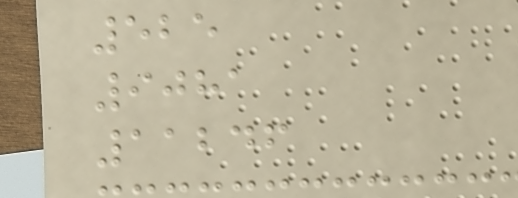525
9081
11246
